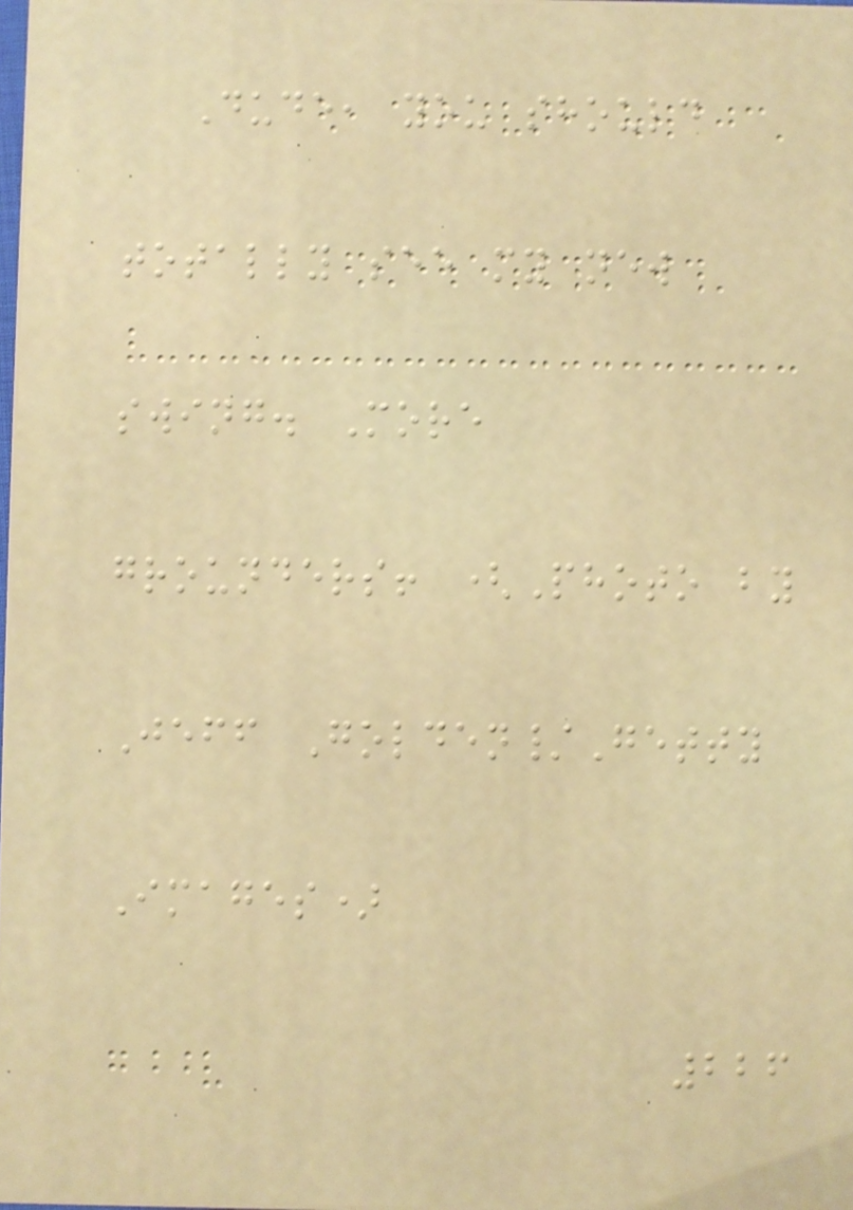Dude, you should
totally see my new
swing. More
grounders! (Photo by
Jeff Golden/Getty
Images)
226
